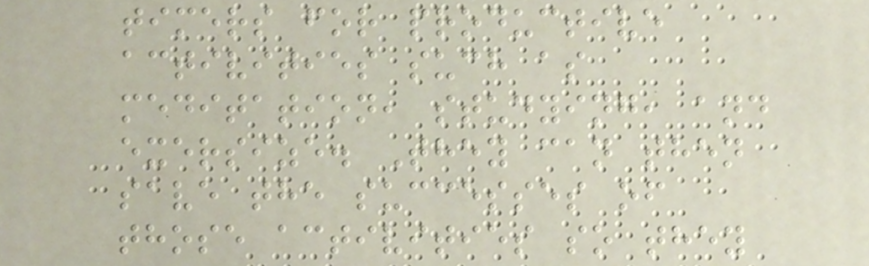timers for productive
activities such as
meditation, studying, and
exersize. They can then
save the successes of
those activities so they
